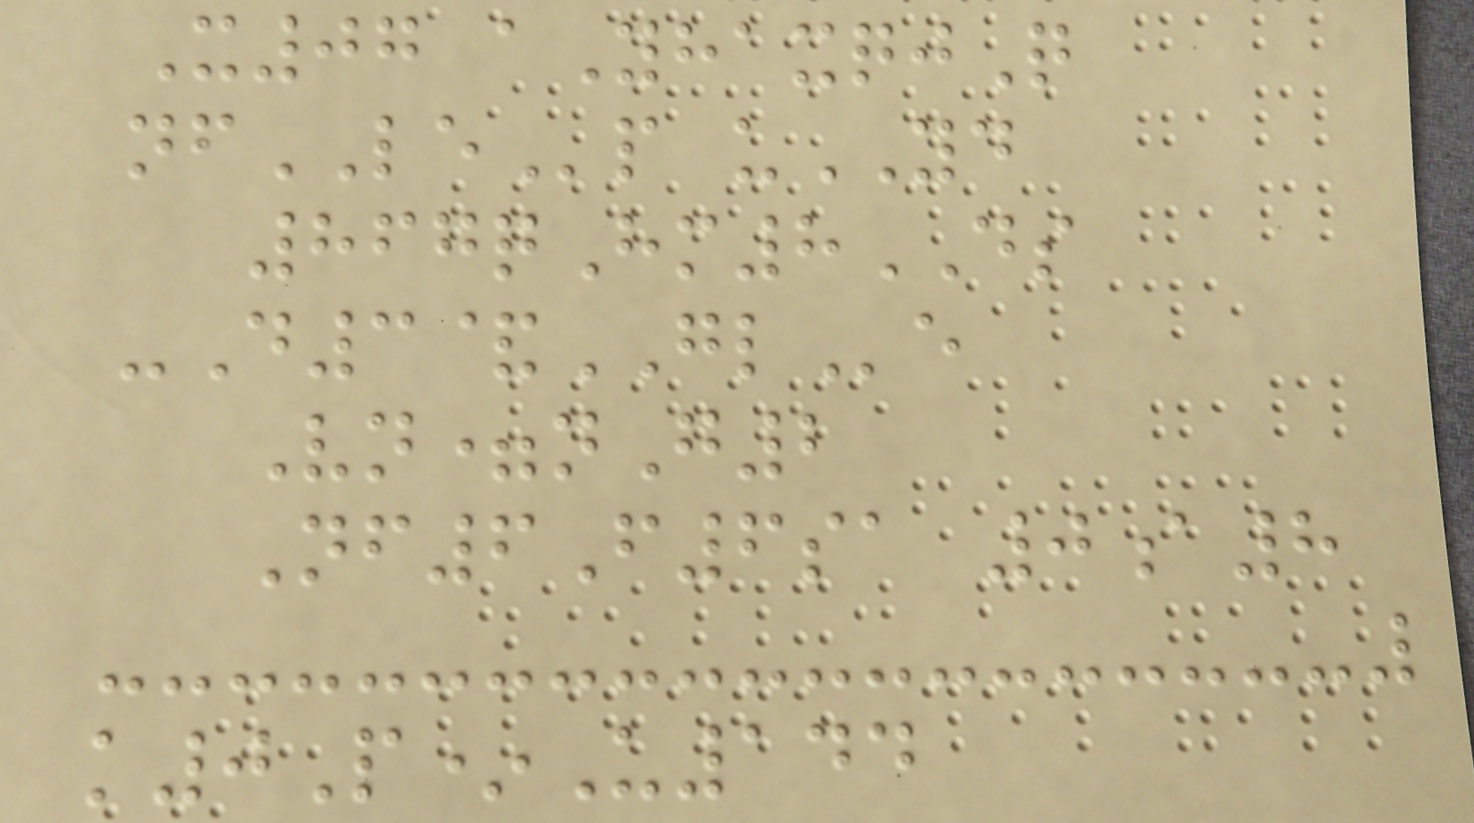X07 aYhaxqjQ
nfLEp uYD
867qHm8DS
-D3&GLe
Vn=nG2
Nf6F6sa 0a8
k0P*U144
